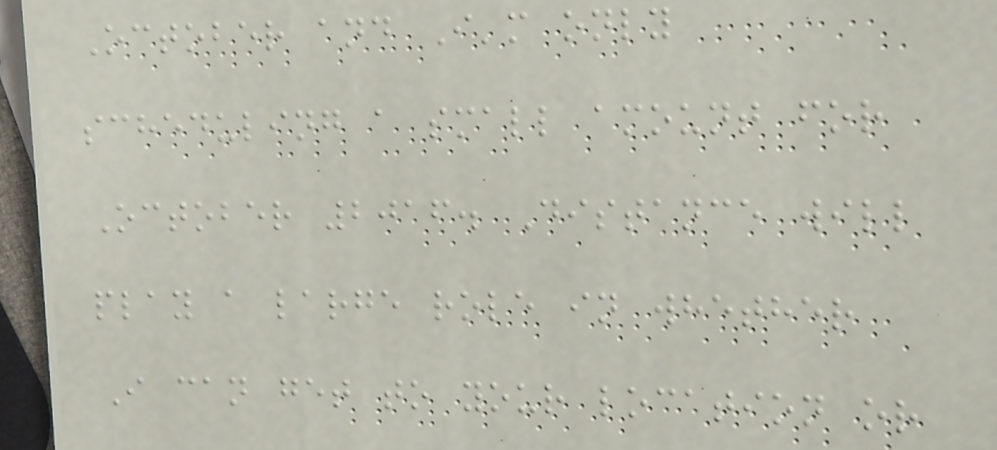October and I'm only
scheduling a small amount for
October 2016. Distance will
play a large role in whether
I can get to your location or
